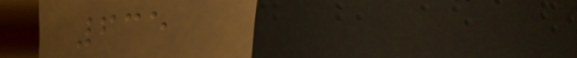635
